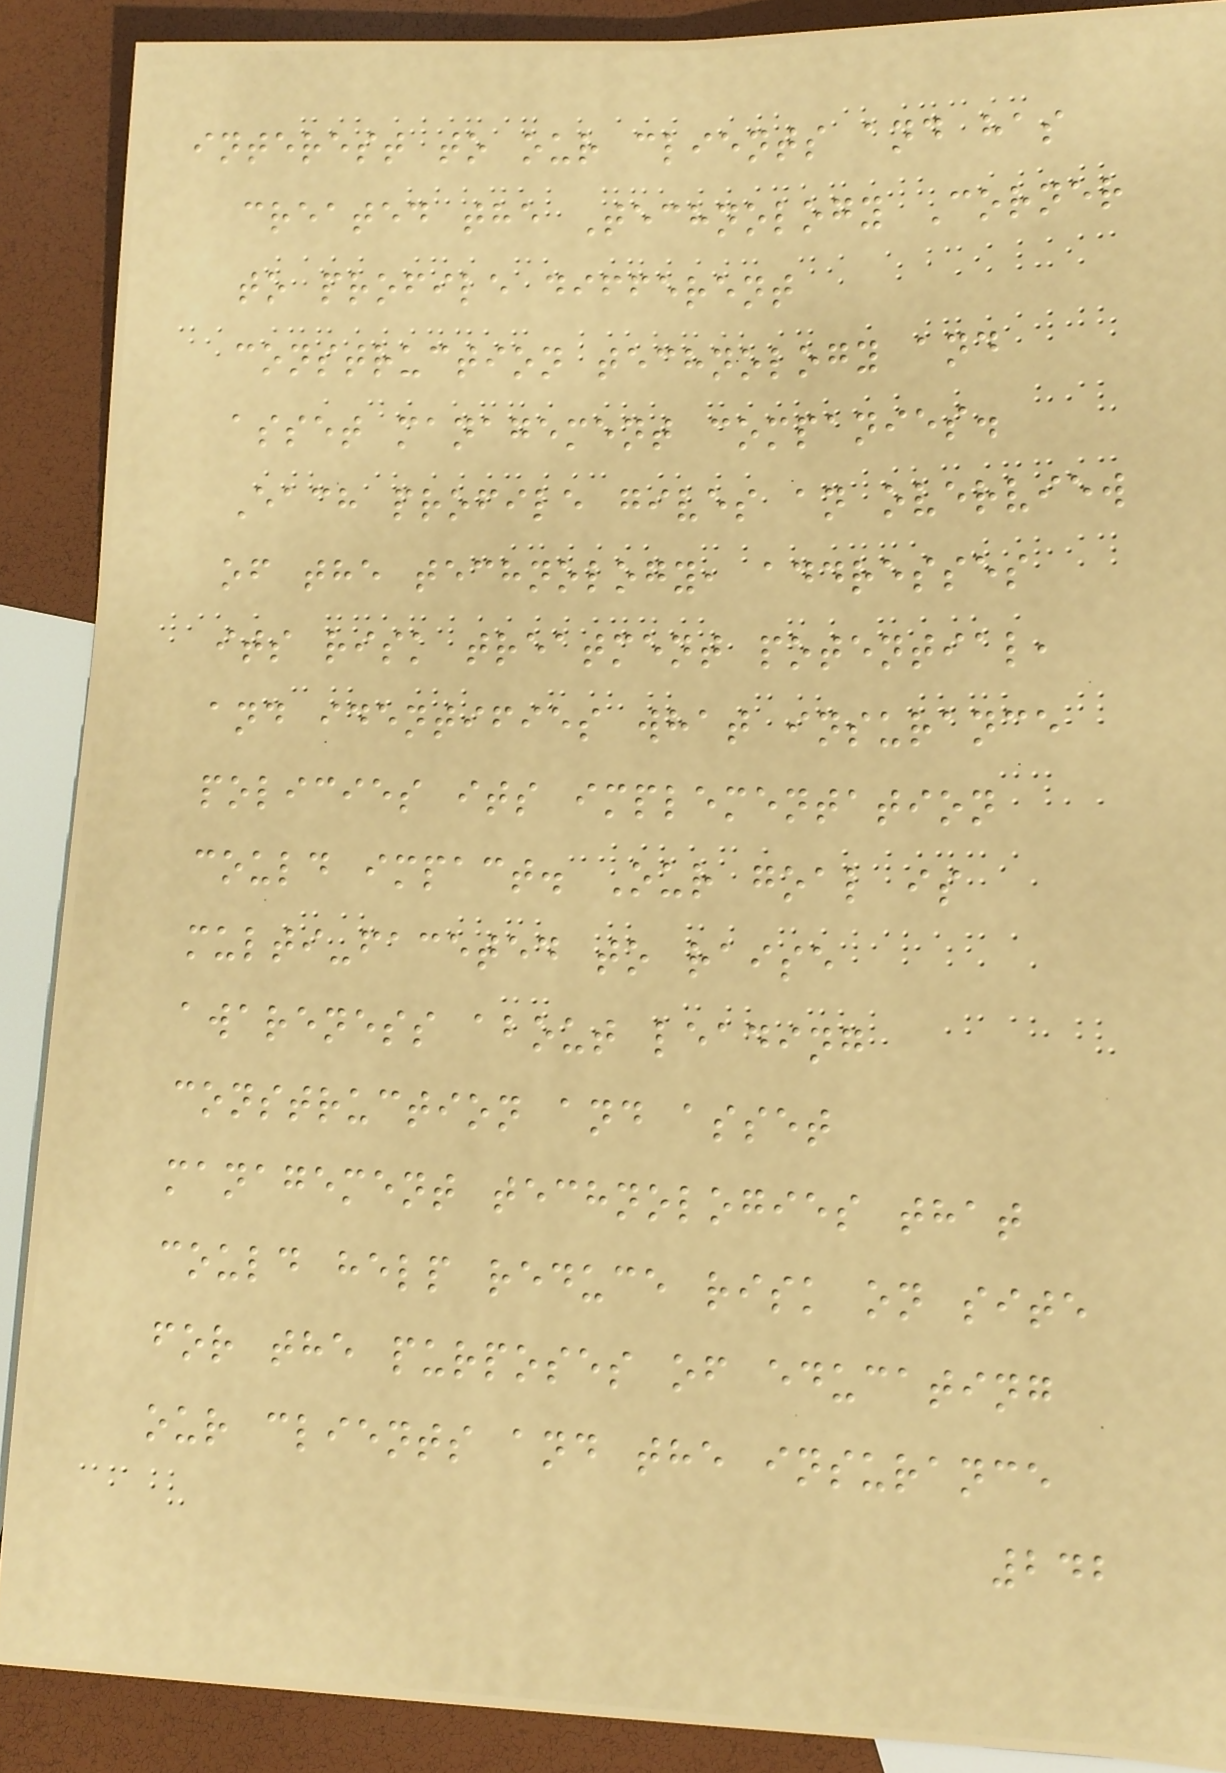interest to our clients and has
created the Technology Corner
to profile different
construction technology and
asset management companies.
Each profile gives an overview
of the technology, addresses
its risk treatment potential,
and identifies what insurance
policies its implementation
could impact. Our goal is
multi-faceted to raise
awareness about leading
construction and asset
management technologies that
could help reduce risk on site
for the purposes of educating
our clients and the insurance
242
